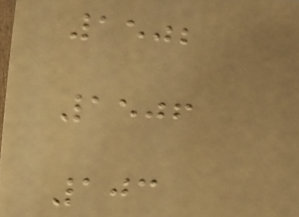1502
1506
103
